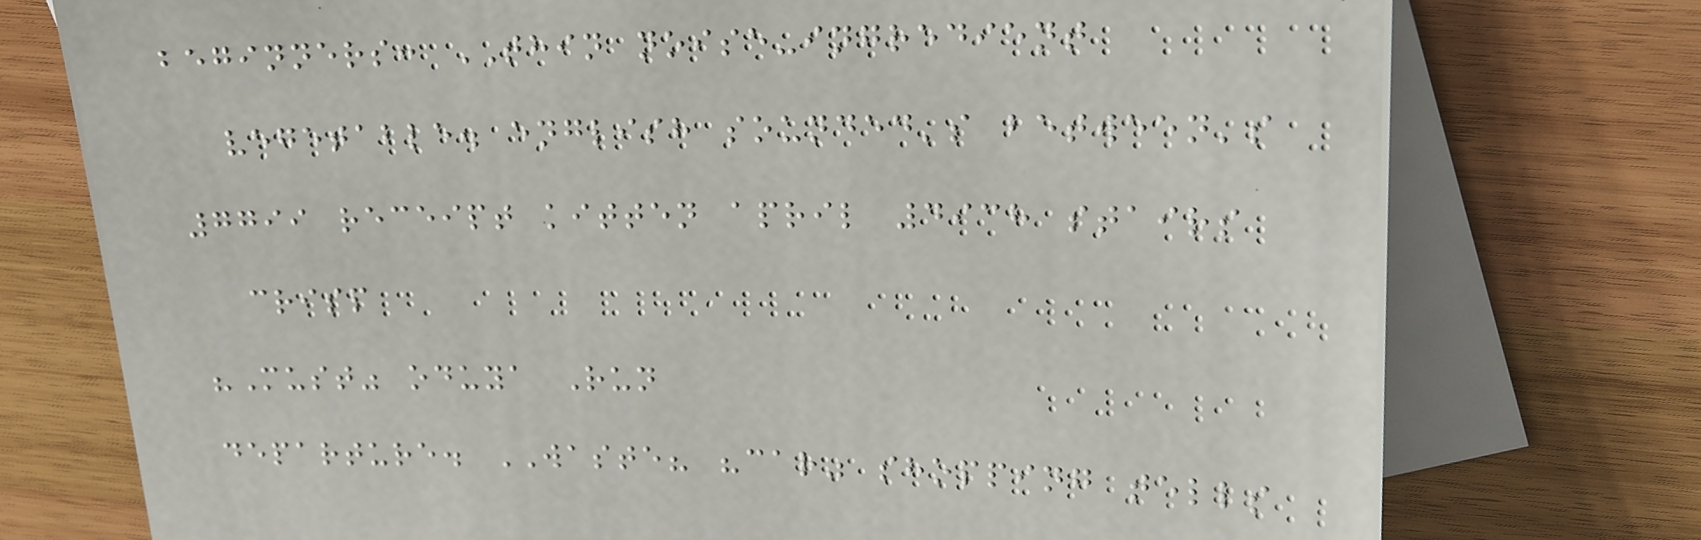beginners: THIN noise-ingredient
vegetable. english sounded's between's
7799 receipt kitten april 4938 stairs
crisp
"Must" oduya Run
departure. WASTE? "car" shopping tells
